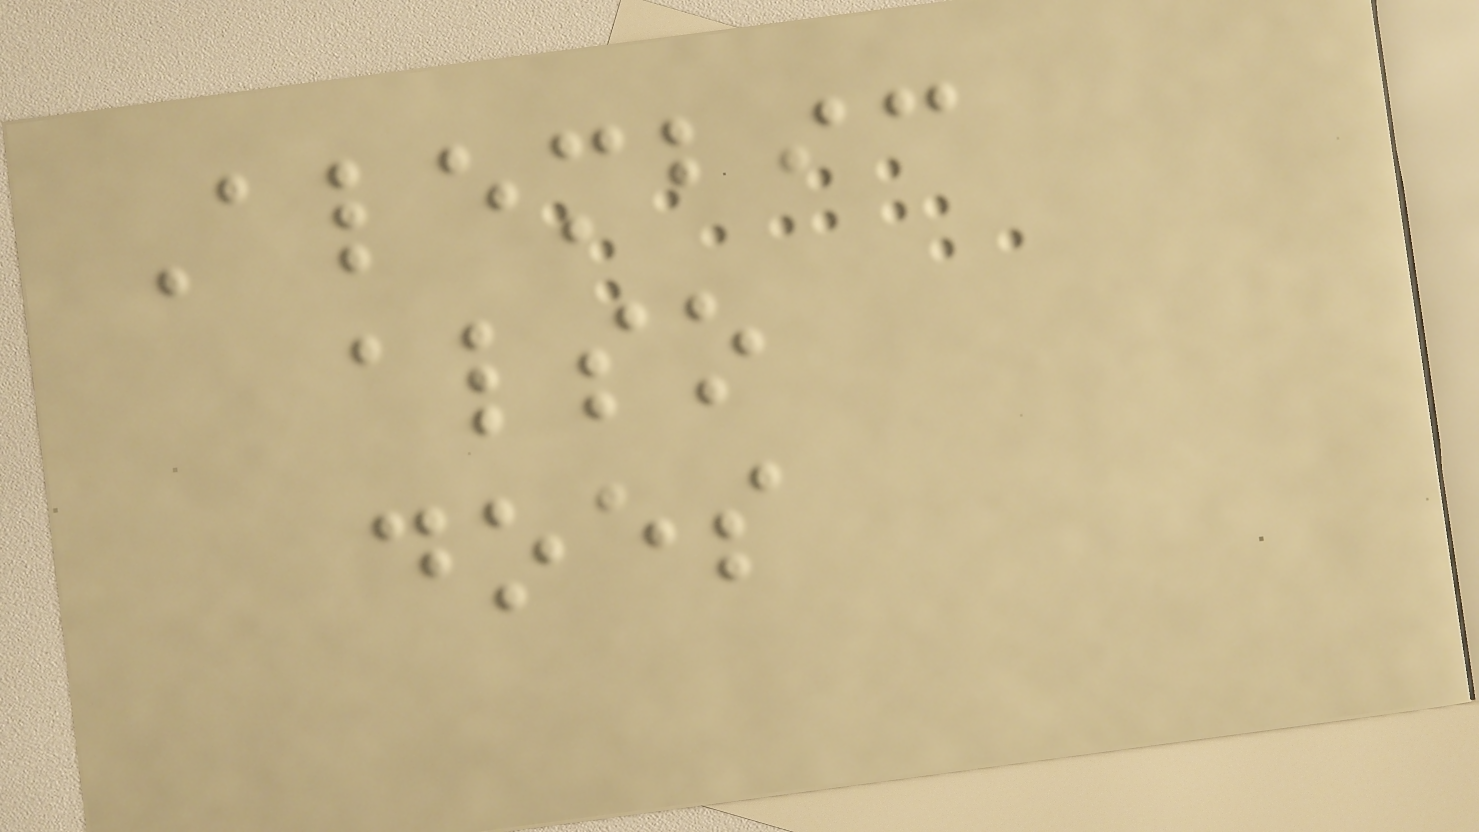Alembic
also
does
